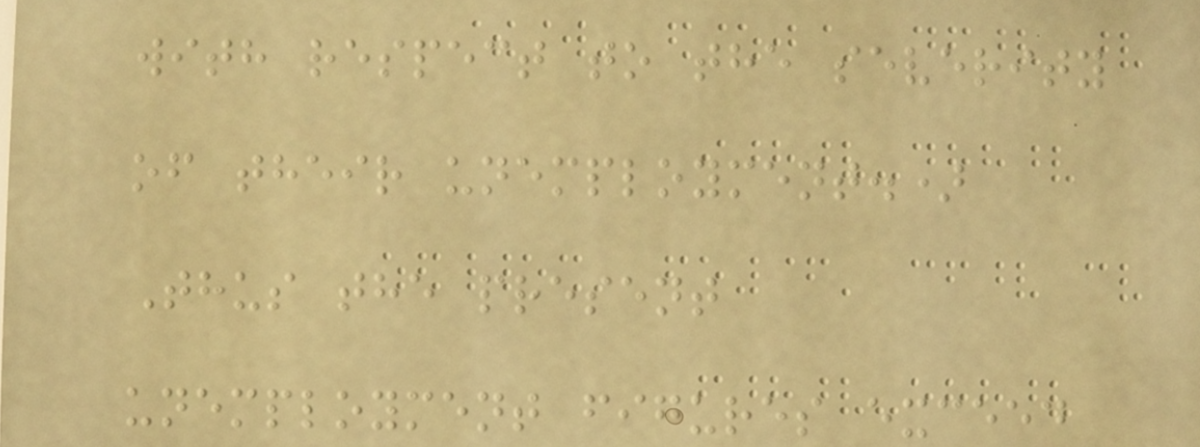with respect to the severity
of their unemployment.)
Thus the present
unemployment figures exceed
